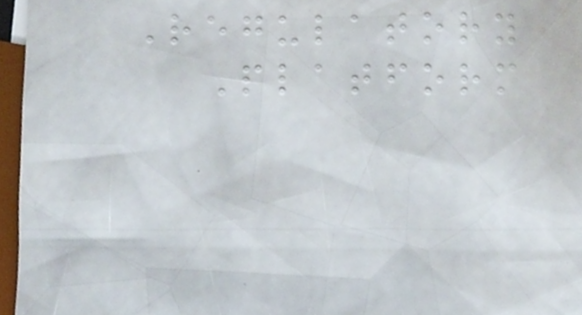Regulatory
Platform
